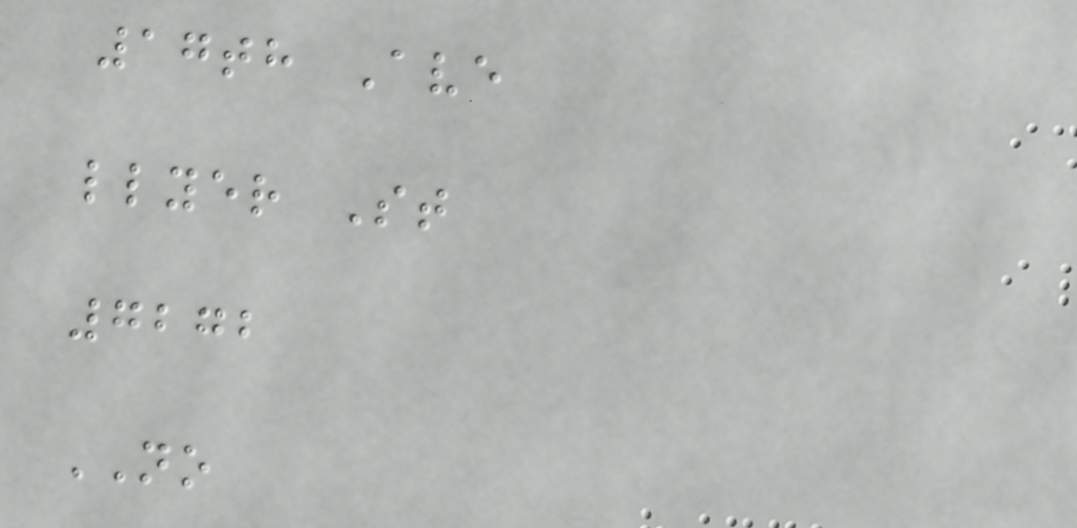17th Ave
llyer St
7272
NO
